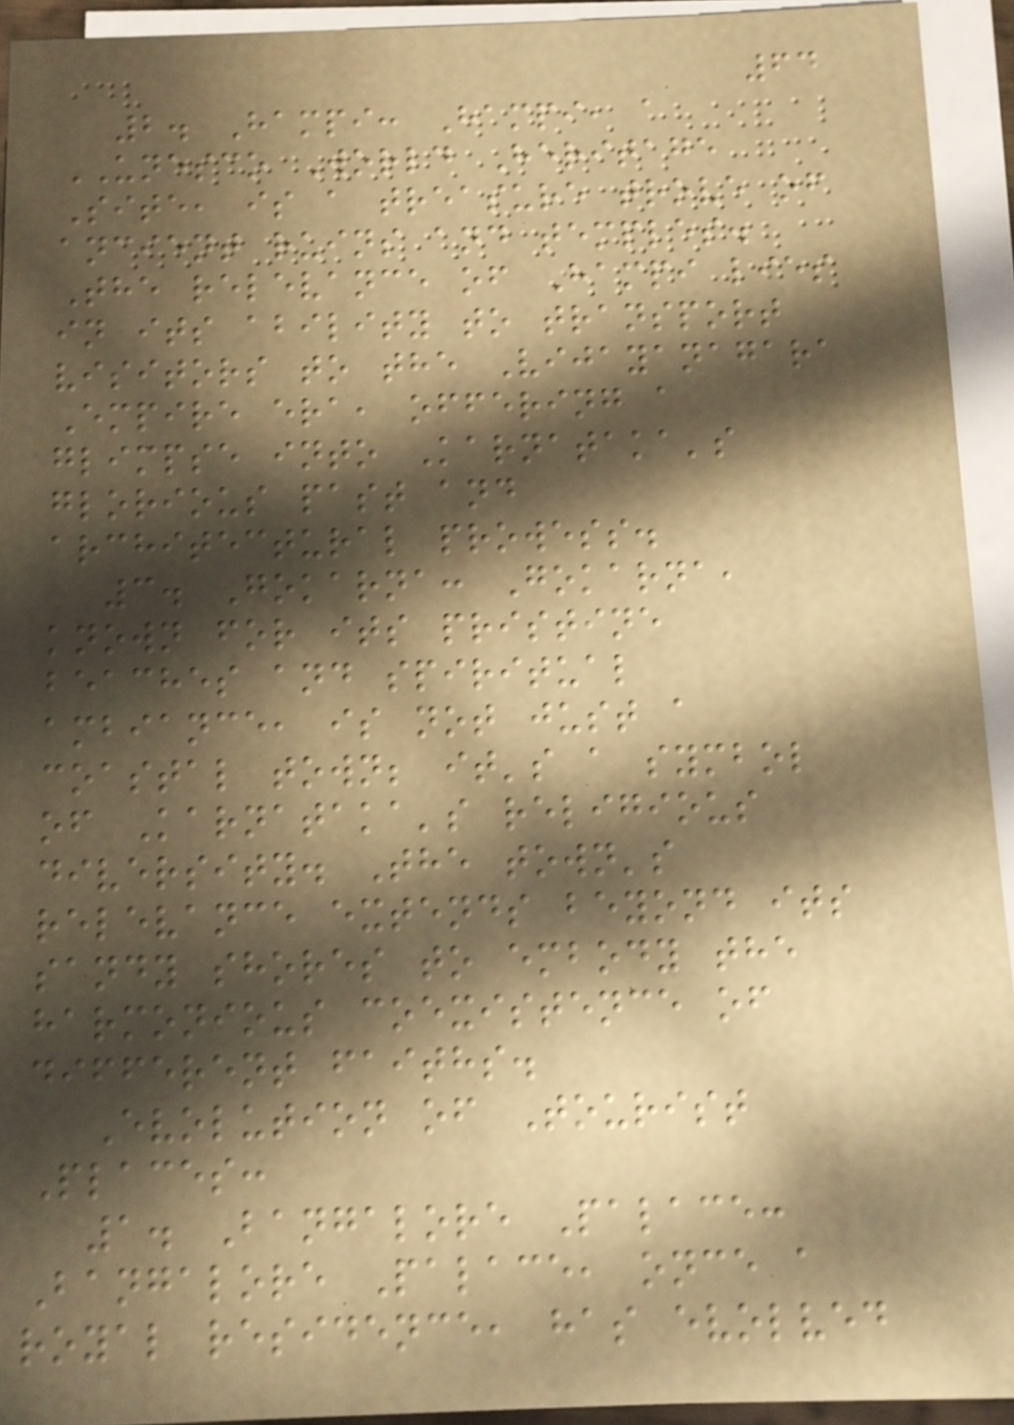64
2. Hampi: Hampi, a
UNESCO World Heritage
Site, is a treasure trove of
ancient ruins and temples.
The relevance of Hampi lies
in its ability to transport
visitors to the Vijayanagara
Empire era, offering a
glimpse into Karnataka's
glorious past and
architectural prowess.
3. Gokarna: Gokarna,
known for its pristine
beaches and spiritual
ambiance, is not just a
coastal town; it's a symbol
of Karnataka's religious
diversity. The town's
relevance extends beyond its
sandy shores to embody the
harmonious coexistence of
different faiths.
Evolution of Tourist
Places:
1. Bangalore Palace:
Bangalore Palace, once a
royal residence, has evolved
